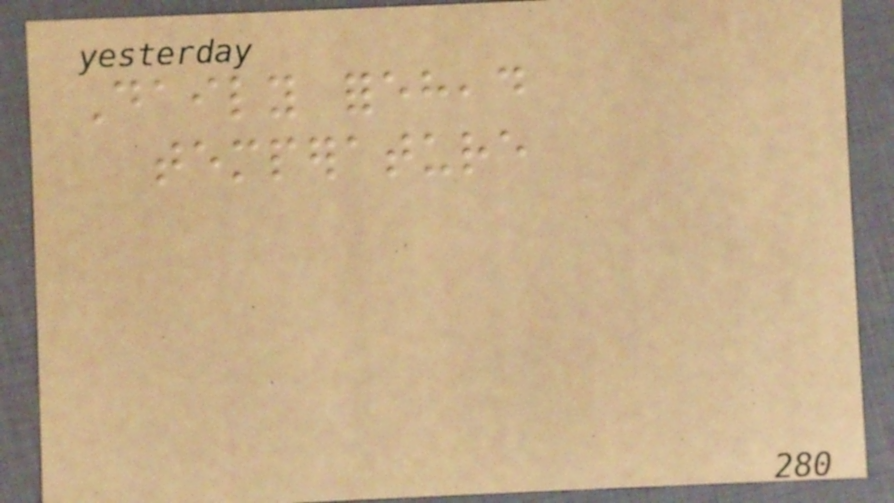Daily forehead
temperature
